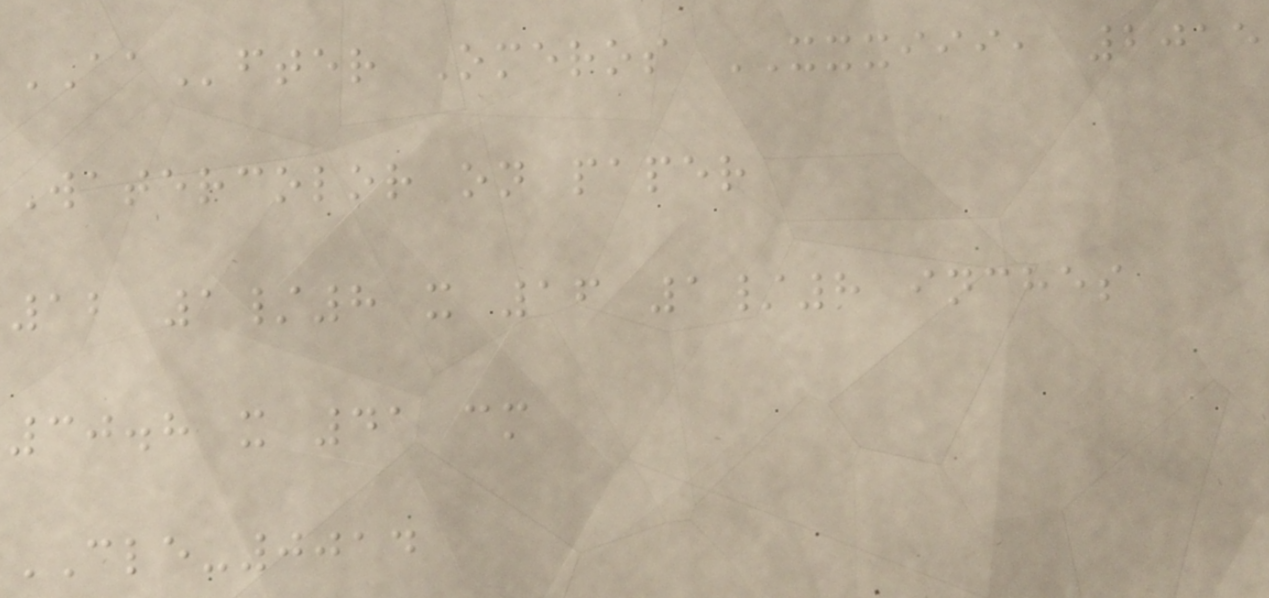AAfter Omeros XXXIII, 2015
Watercolor on paper
12 1/8 x 16 1/8 inches
30.8 x 41 cm
CLE-0014
